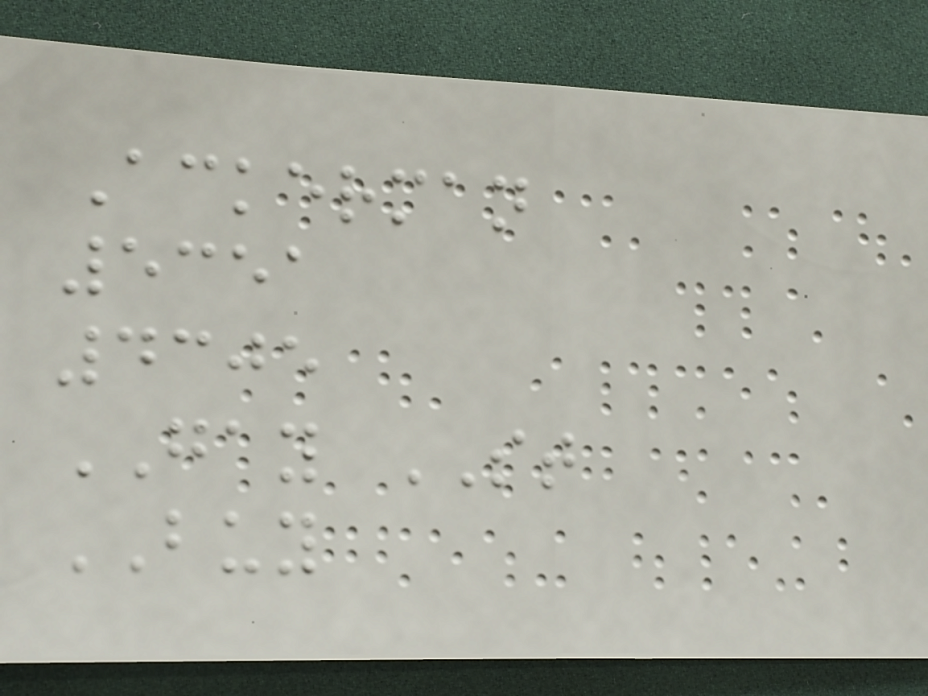Ackerman
5351
4305
GAY ST
BUY
